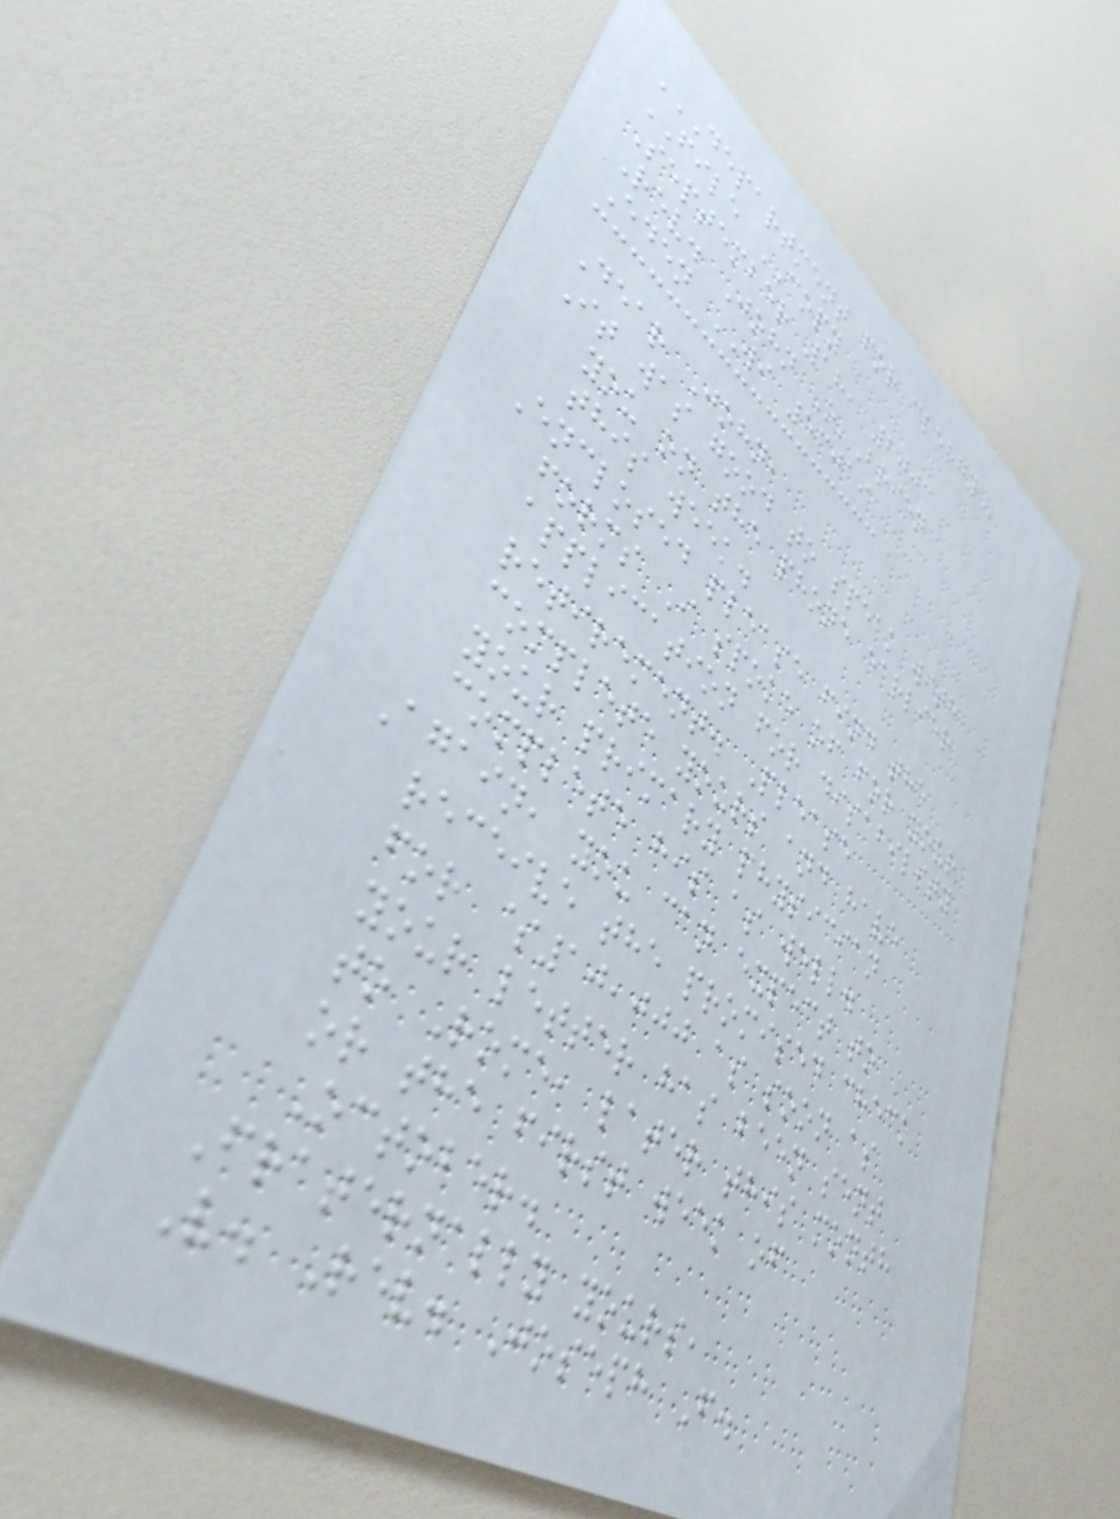DEPARTMENT FOR CLERGY
FILE COPY
September 18, 2003
Rev. John O'Brien
Eden WI 53019
Dear John,
It was good to speak with
you on the phone earlier
this week.
Enclosed please find the
forms I spoke of for your
application for disability
retirement. Please
complete yours and have
your primary physician
complete his as well.
Again, you can expect to
receive the promised check
for $10,000 as soon as
your letter has been sent
to Rome, later this month
or the first week of
October.
Fraternally yours,
V. Rev. Joseph F.
